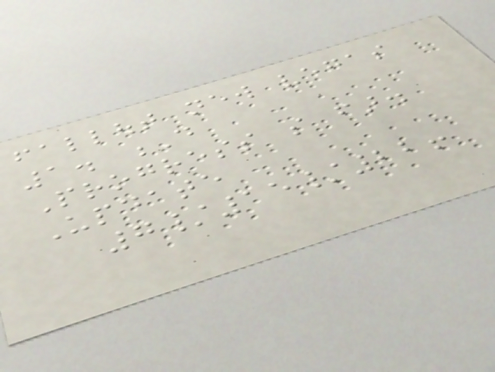fallout new vegas
1. D
Progress so far.
Update
7/15/22!
